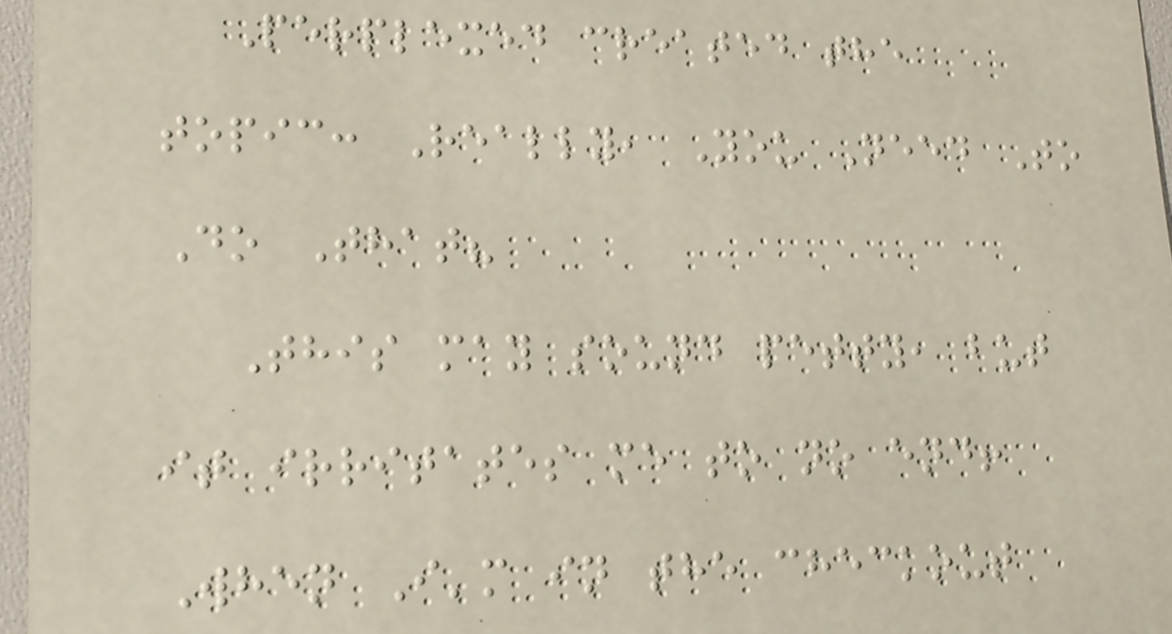Perplexed created the
topic: Really, You Need To
Do That?
This may sound petty, but
it irritates me to no end!
When I'm in the checkout
